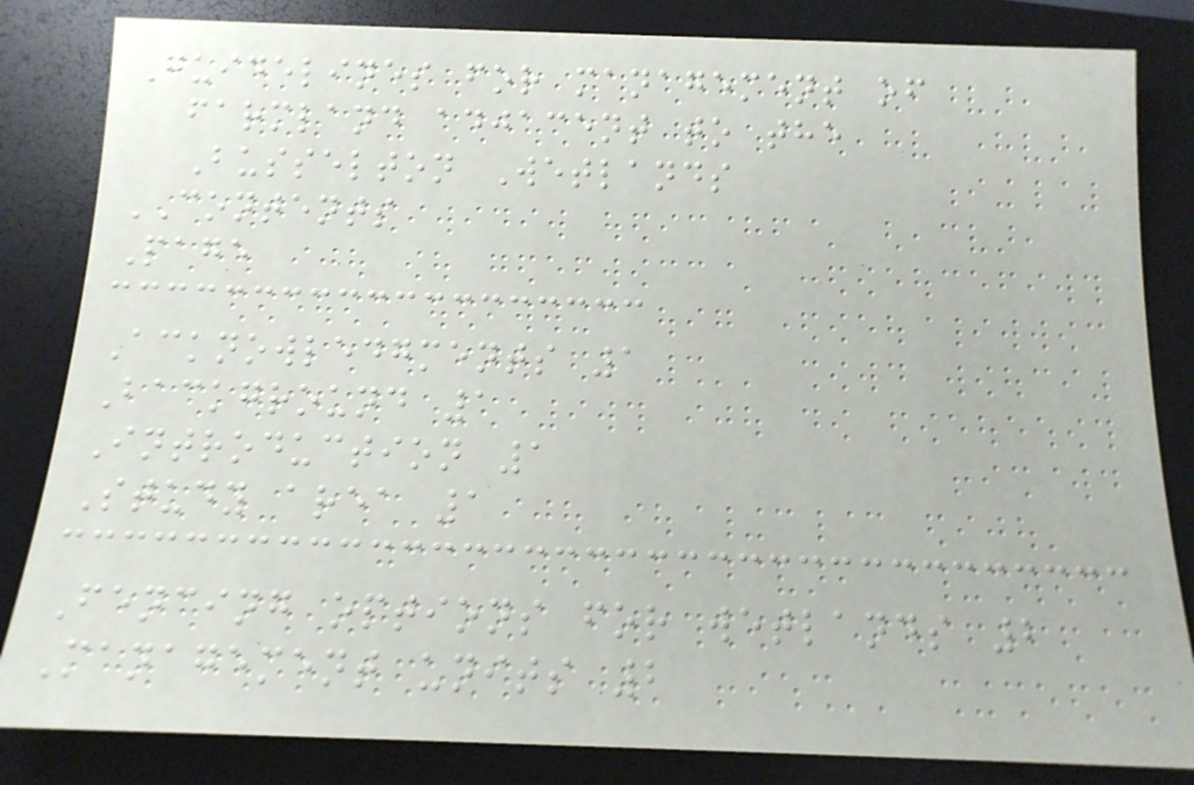Guidelines for management of
farmland adjacent to the
Busselton Wetlands
CONTENTS
Page
Acknowledgments 1
Background 1
Introduction 1
Study area 1
Fencing options for wetlands 2
Management units 2
